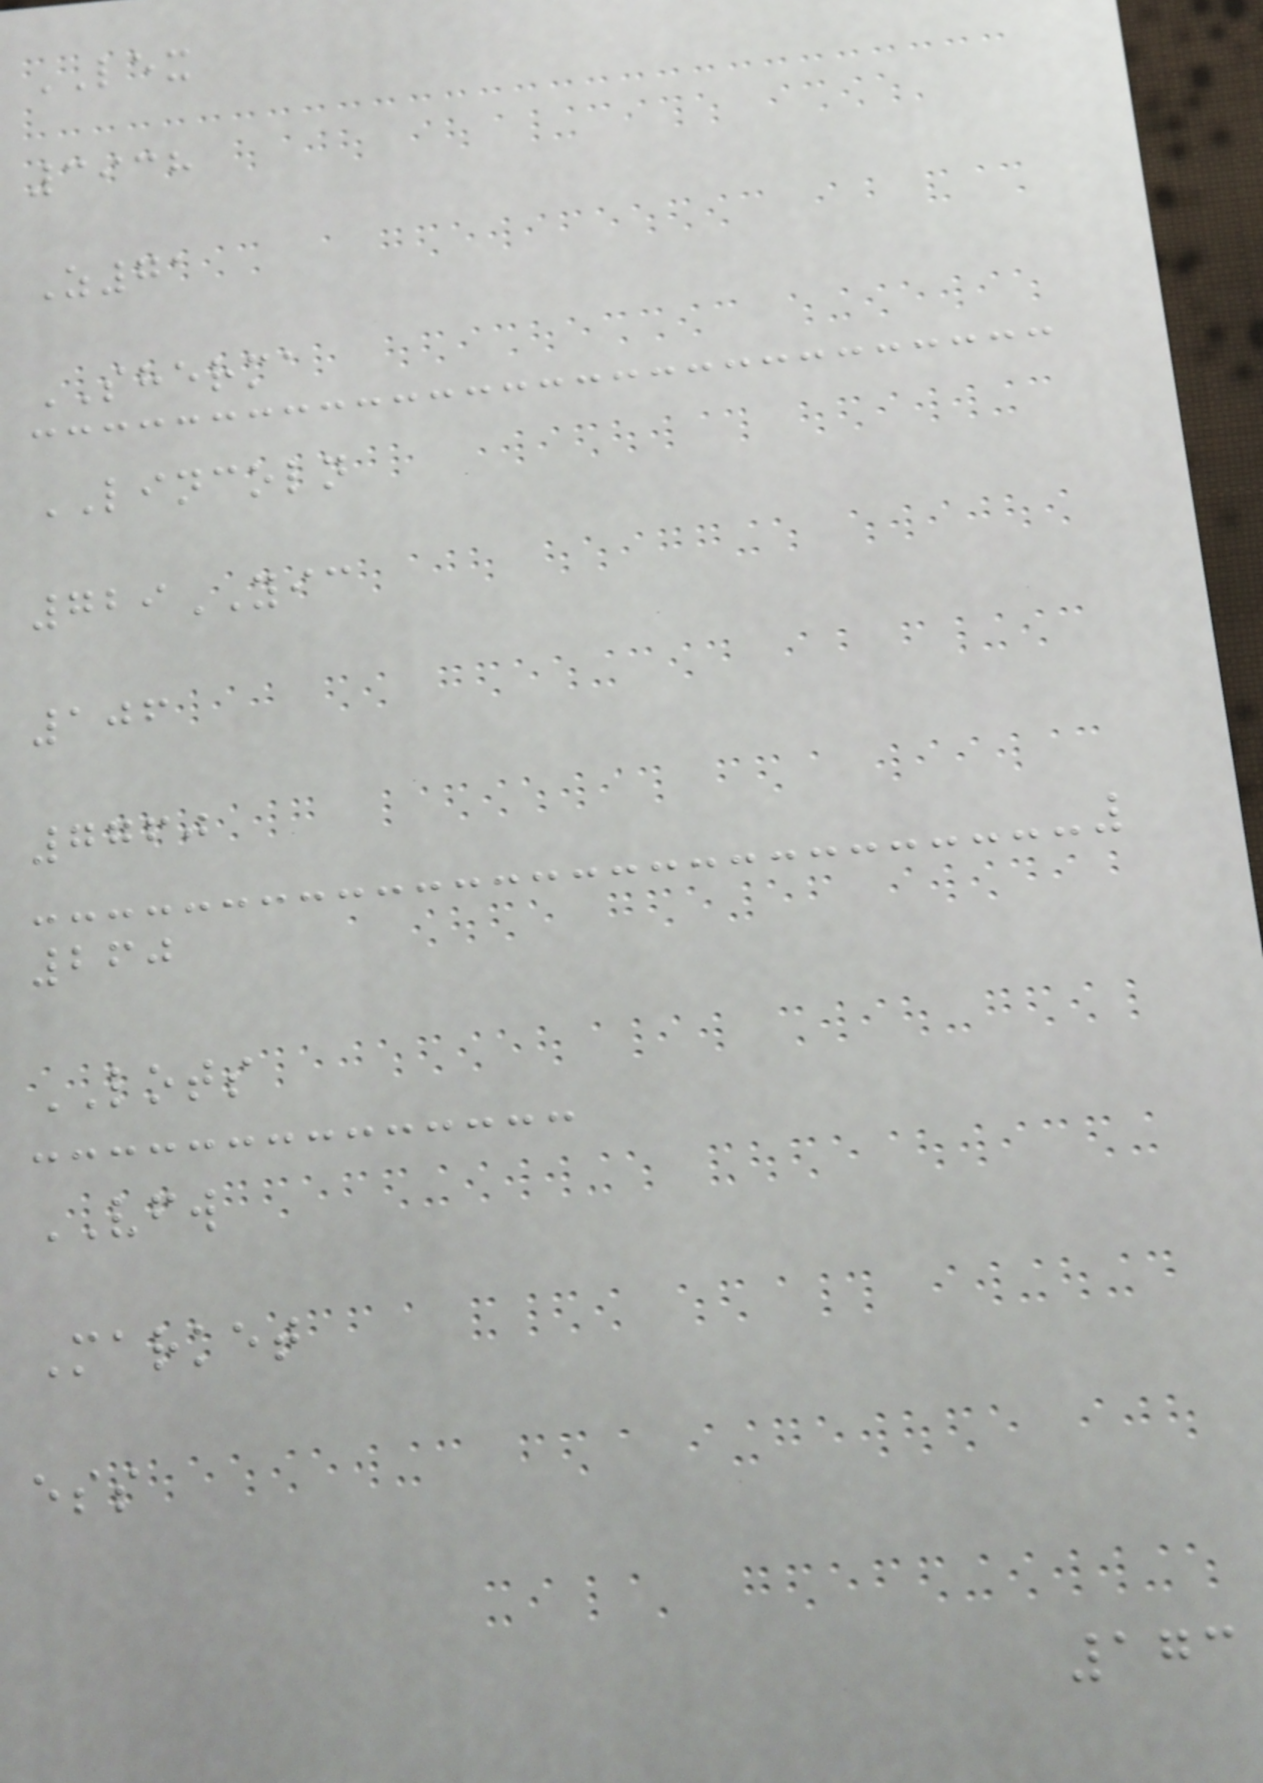LEX
3938
Z71
SHERMA
LINCOLN
729YIC
106
7760
260
LOTS
VFW
Market
ess
173
